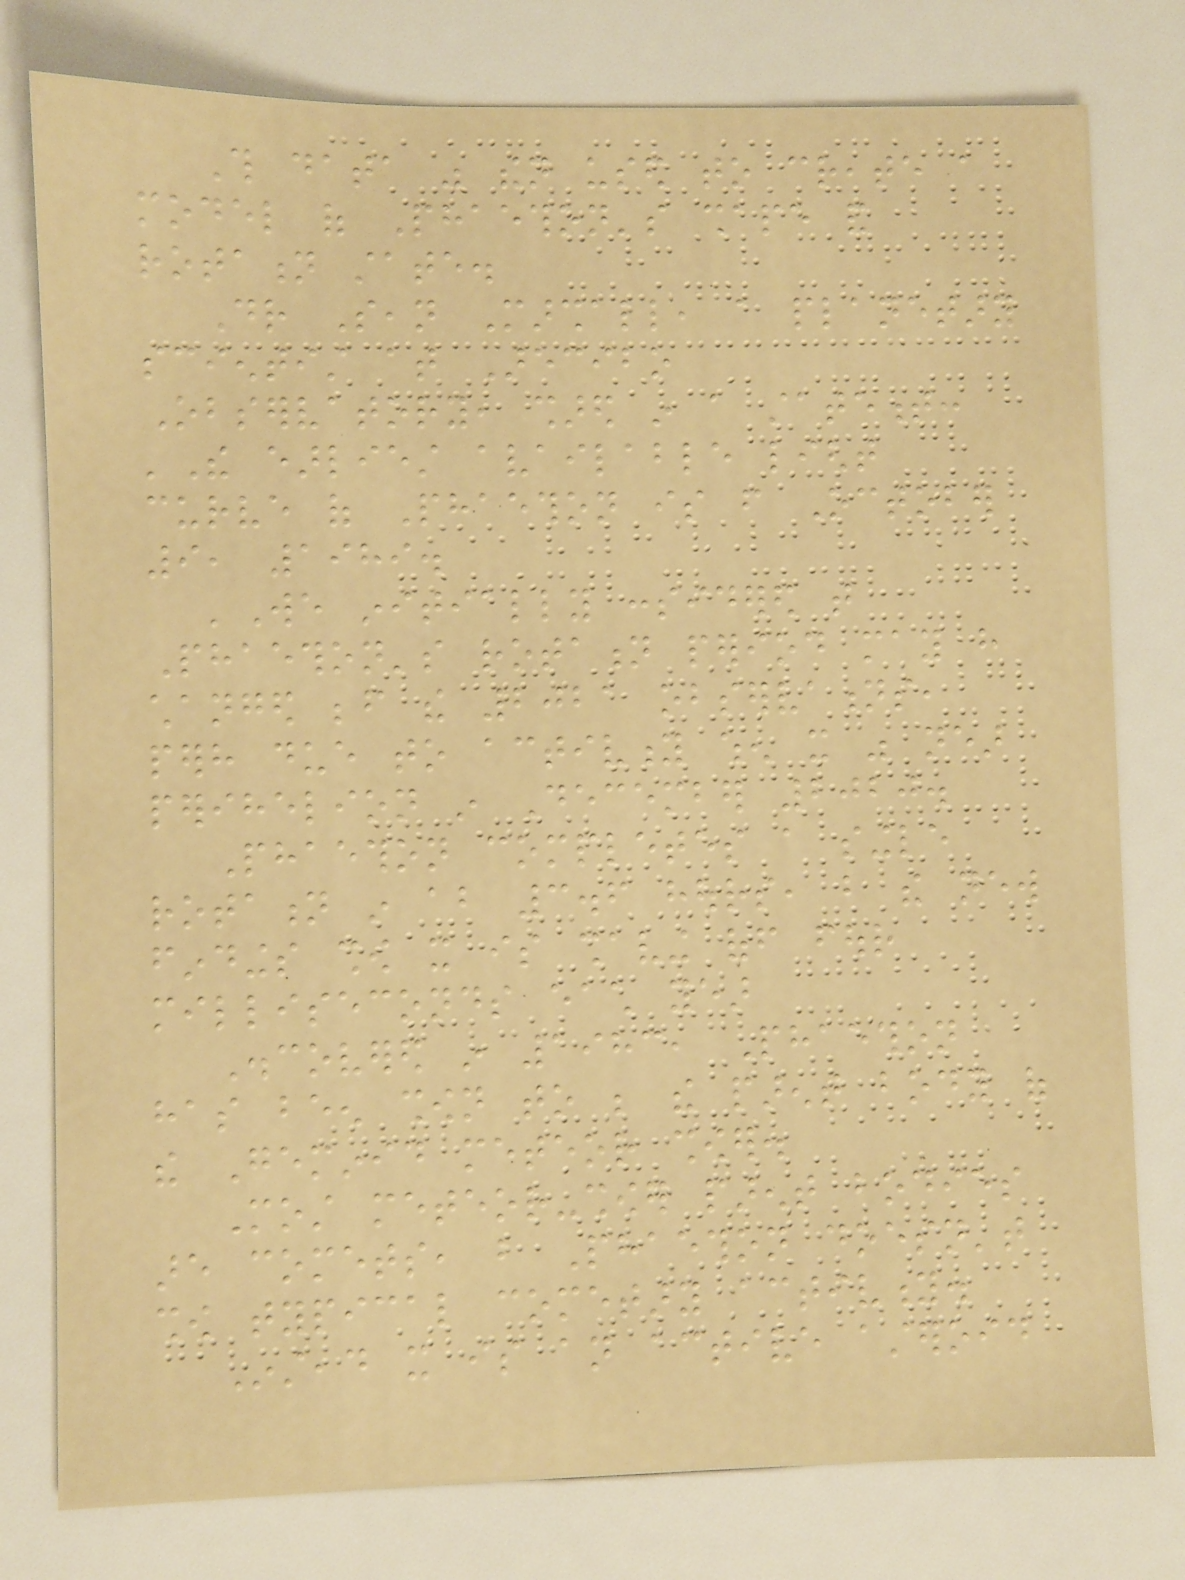This data was then used to create a
model of Phaethon's shape and
rotation state.
Dr Sean Marshall, a planetary
scientist at Arecibo
Observatory, shared in a statement:
'The earliest available light
curve of Phaethon is from October
9, 1989.
'We initially considered that
Phaethon's rotation period may have
changed before the 2021 observations,
perhaps due to activity when it was near
perihelion in December 2020.
Phaethon completes a single
rotation in about 3.6 hours, but the new
findings show it is shaving off four
milliseconds each year
Discovered in 1983, Phaethon
has been shown to be the parent body of
the Geminid meteor shower.
Most meteor-shower parent bodies
are comets, but Phaethon doesn't
show typical cometary activity.
Instead it is an active asteroid
